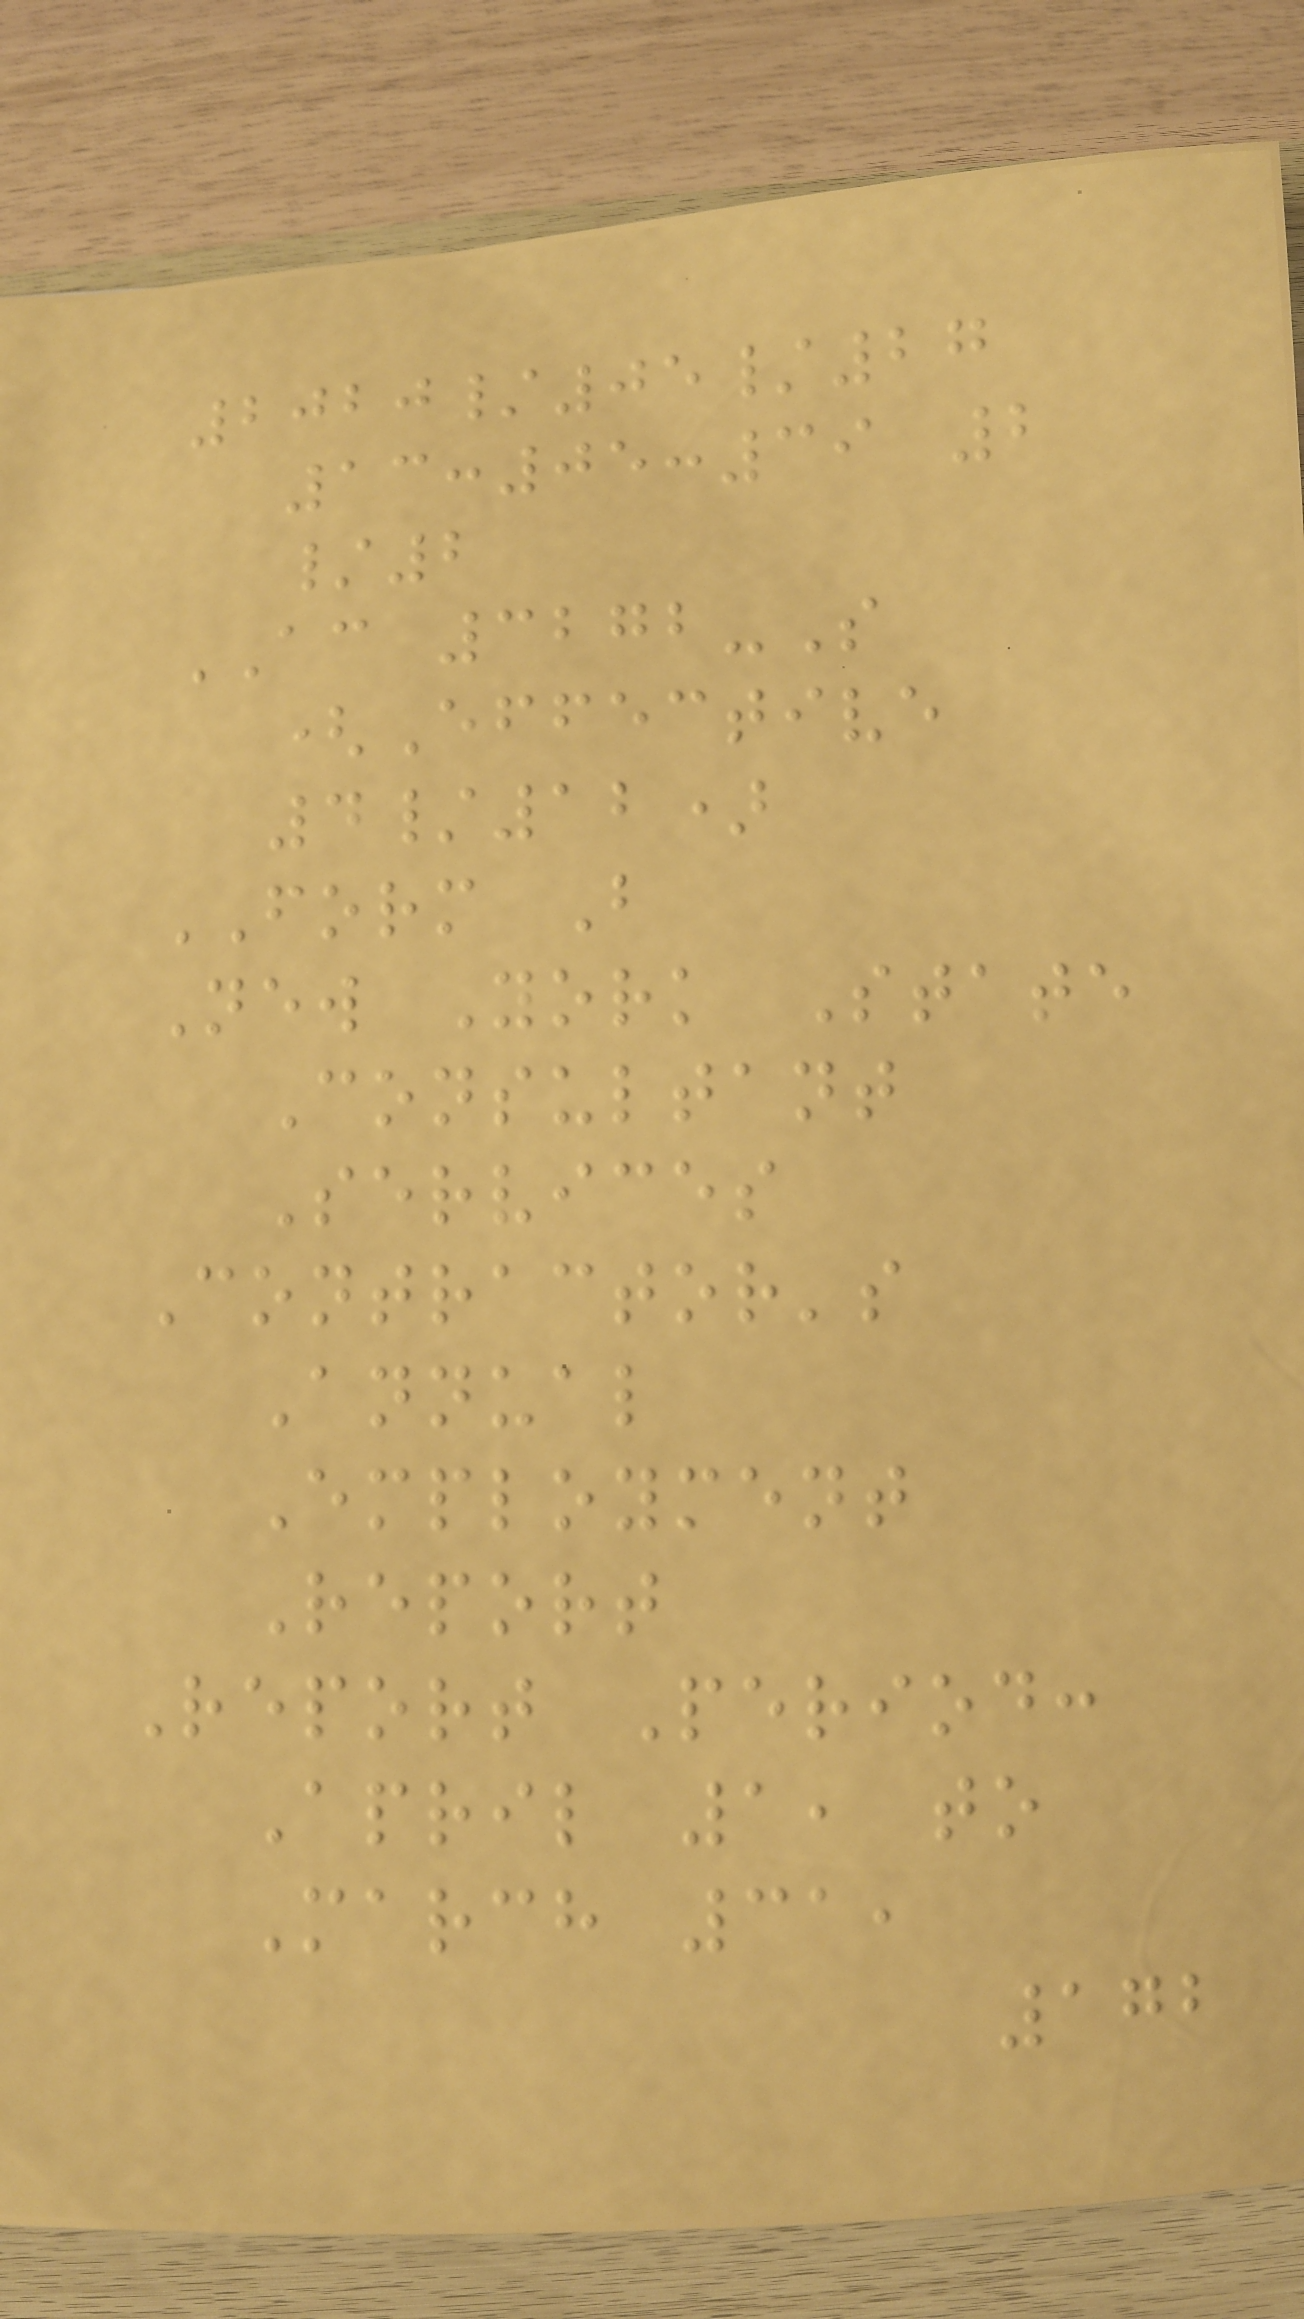2020/05/27
13:05:39 2
/2
AC 3272-S
(Effective
4/12)
FORM B
New York State
Consultant
Services
Contractor's
Annual
Employment
Report
Report Period:
April 1, to
March 31,
172
